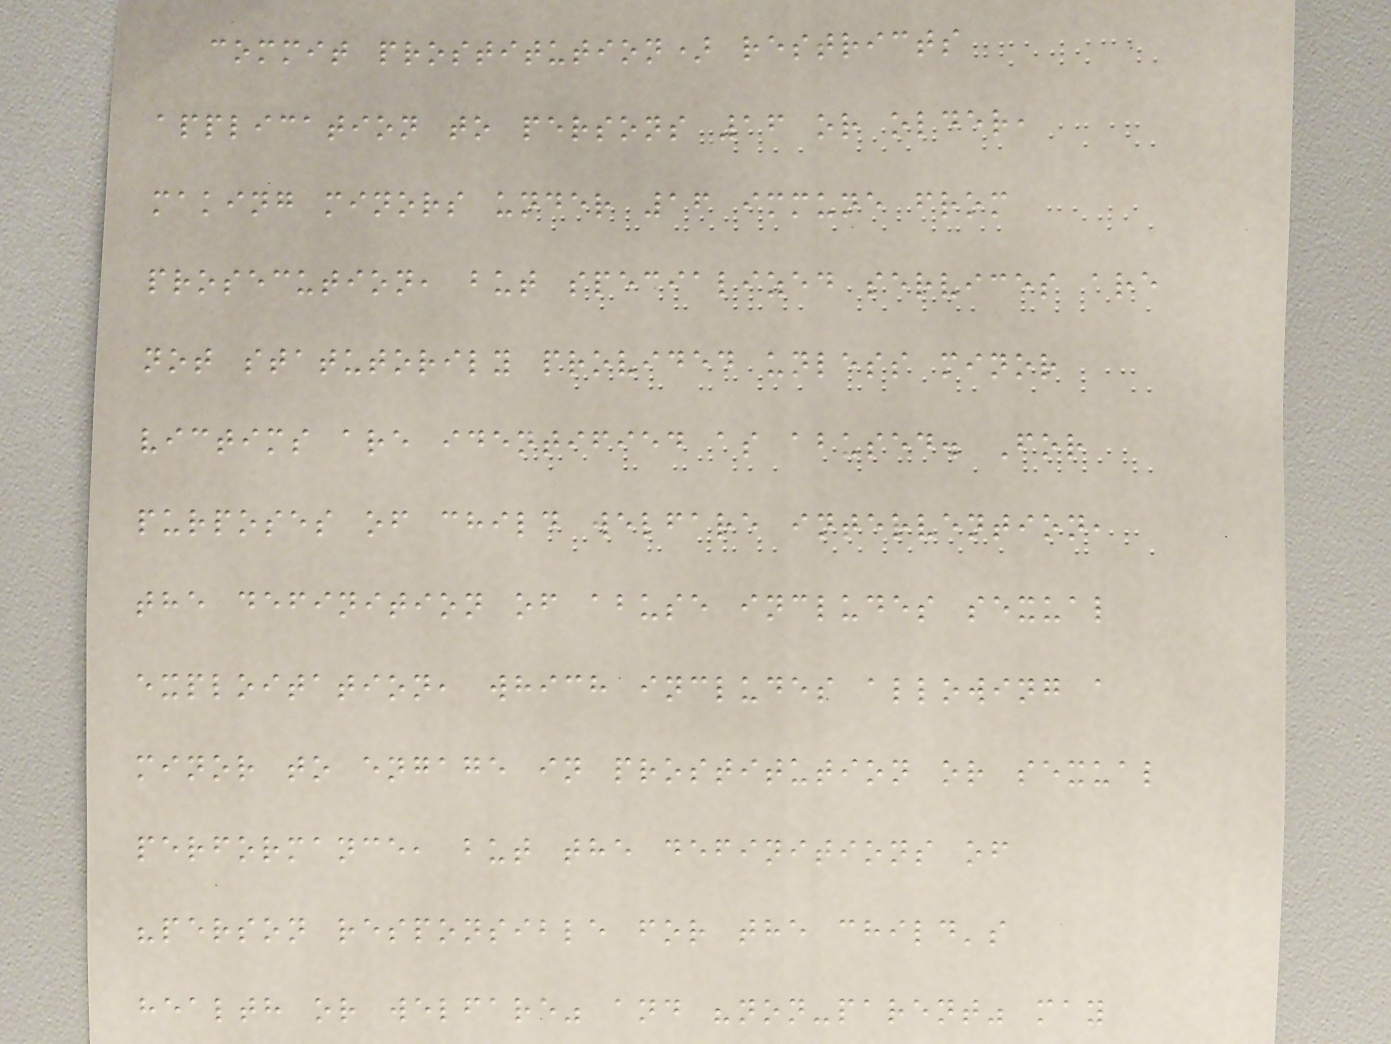commit prostitution) restricts
application to persons 16 or older,
making minors under 16 immune from
prosecution, but specialized services are
not statutorily provided unless minor
victims are identified as abused. For
purposes of child welfare intervention,
the definition of abuse includes sexual
exploitation, which includes allowing a
minor to engage in prostitution or sexual
performance, but the definitions of
"person responsible for the child's
health or welfare" and "non-parent" may
